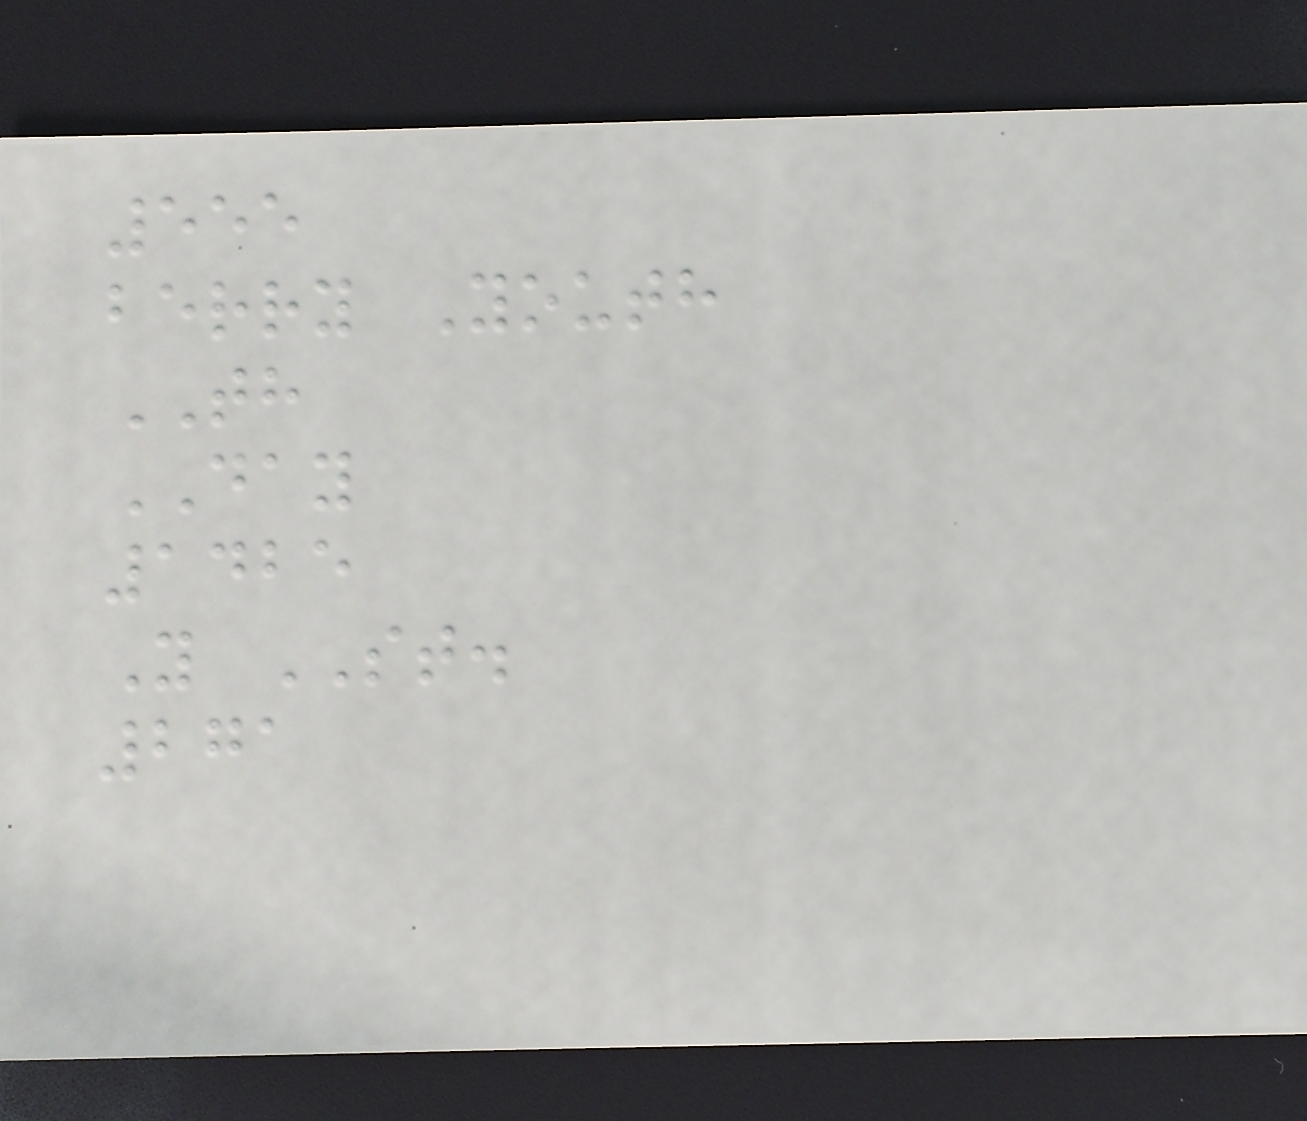555
berry Youth
TH
DAY
1425
Y ST.
271
